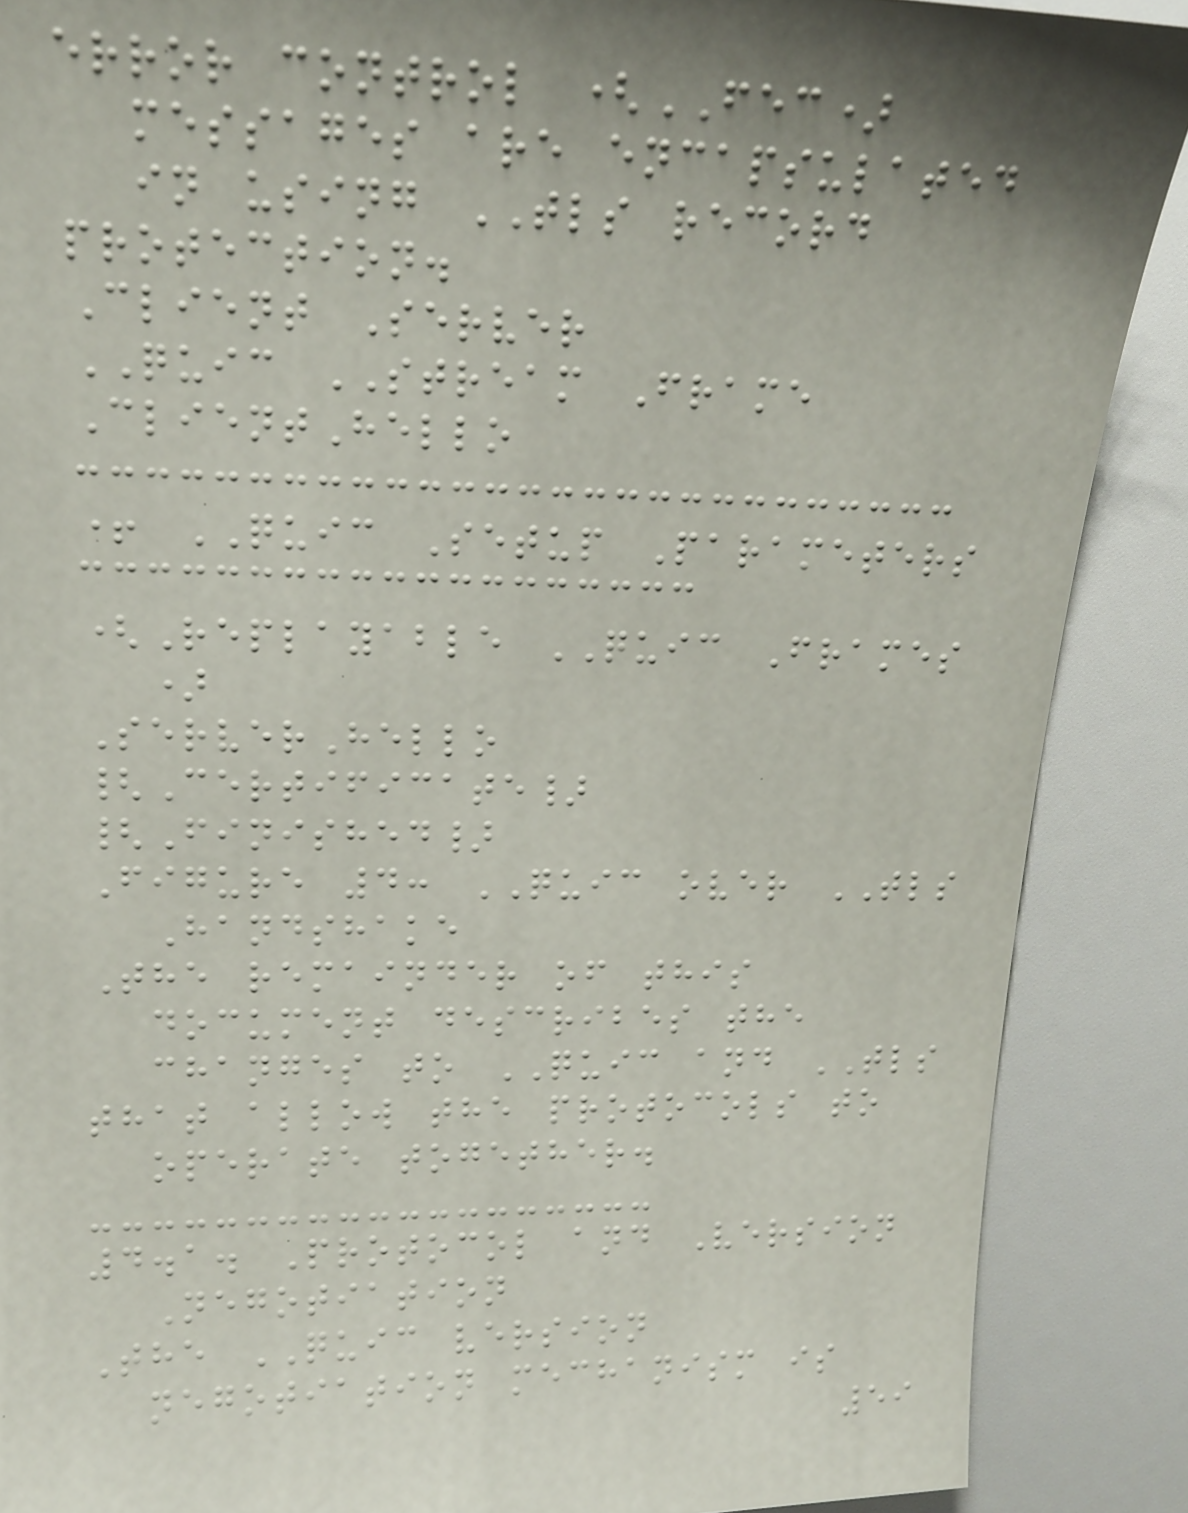error control (FEC)
messages are encapsulated
in using TLS record
protection.
Client Server
QUIC STREAM Frame
ClientHello
+ QUIC Setup Parameters
(Replayable QUIC Frames
)
ServerHello
{Certificate}
{Finished}
Figure 4: QUIC over TLS
Handshake
The remainder of this
document describes the
changes to QUIC and TLS
that allow the protocols to
operate together.
4.1. Protocol and Version
Negotiation
The QUIC version
negotiation mechanism is
59
